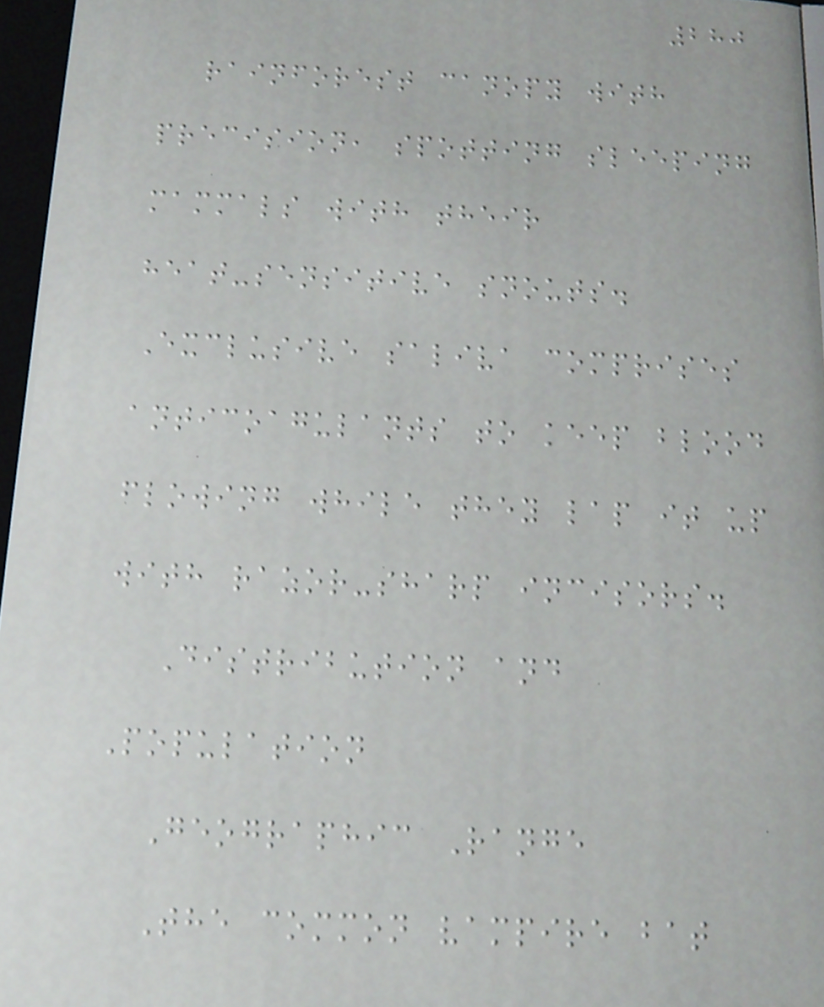280
rainforest canopy with
precision, spotting sleeping
mammals with their
heat-sensitive snouts.
Exclusive saliva comprises
anticoagulants to keep blood
flowing while they lap it up
with razor-sharp incisors.
Distribution and
Population
Geographic Range
The common vampire bat
